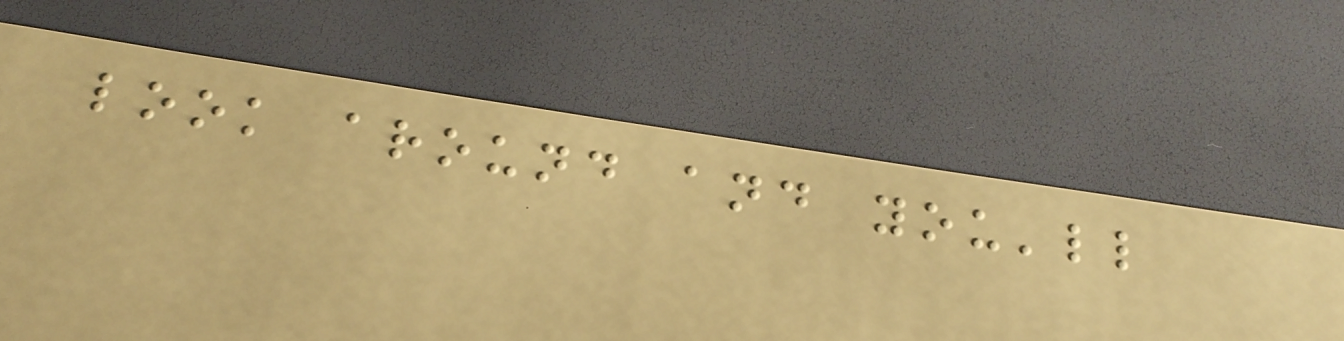look around and you'll
